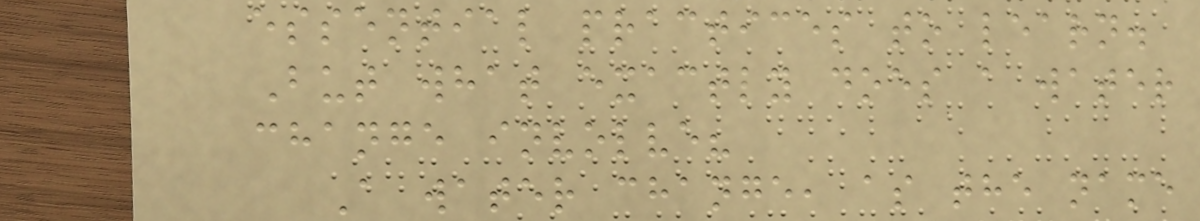essential practices to learn.
But what exactly does a water
change involve?
A water change, as the name
